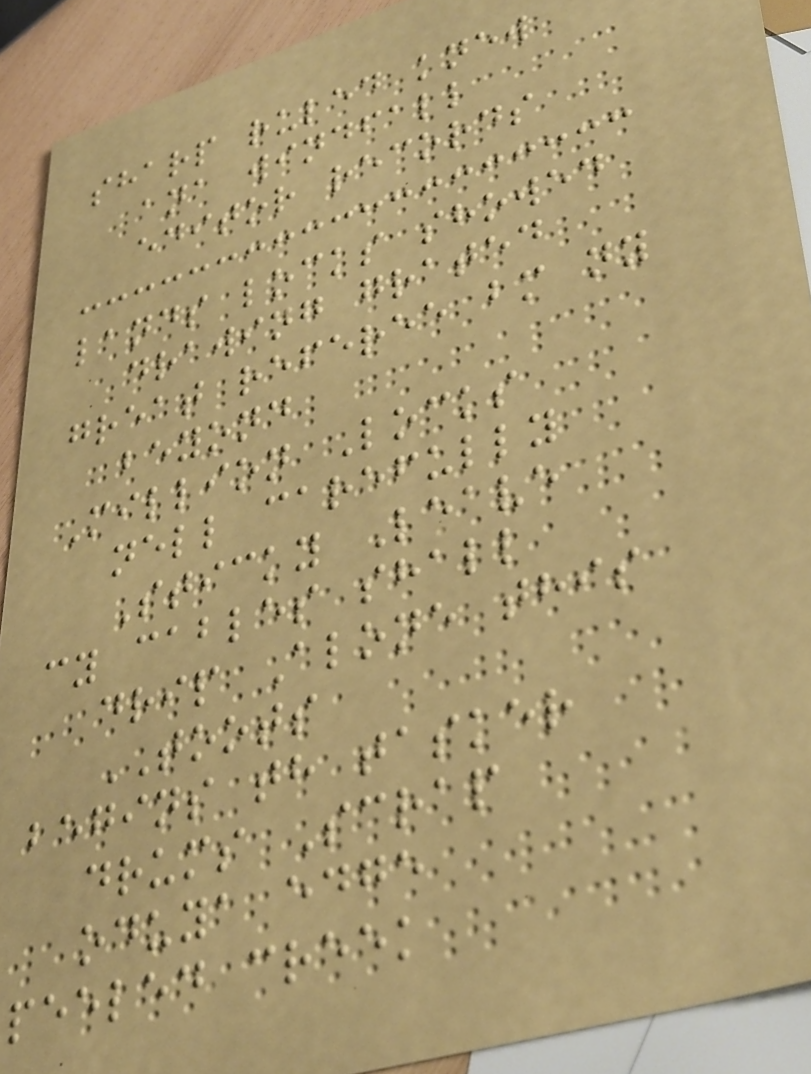sharp ruled knew
ana windfall
editor records
lands locks showed
drawing grated
great referee bm ny
beyond
Million Locks
nell carefully
Sticky Leave
cy cables shall
drip Alone this
TOOTS
begins th tasker
drums Scrap
oduya edge
peeled creek
